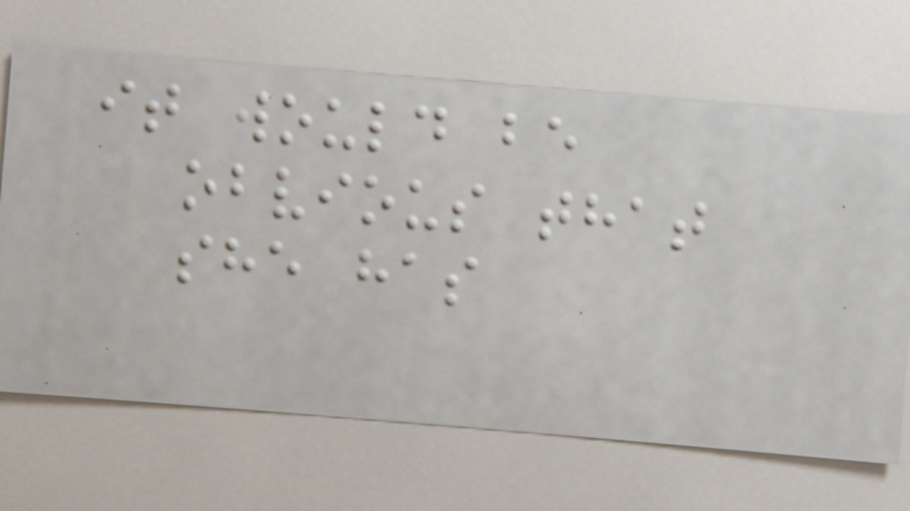it would be
obvious that
she has
